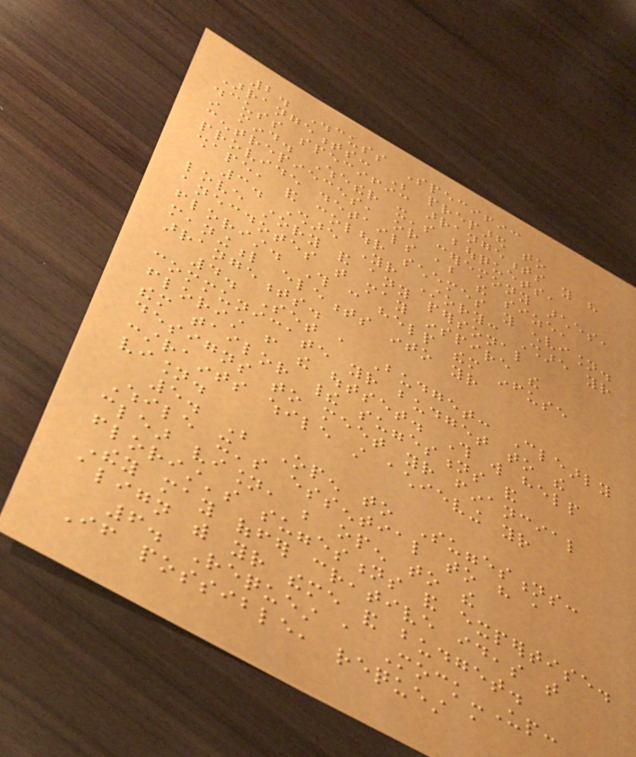2. Discuss Specific
Arrangements: Be prepared to
discuss specific arrangements you have
in mind. Whether it's bouquets,
centrepieces, or ceremony arches,
provide details about the size,
shape, and colour schemes you envision.
3. Share Your Story: Share your
love story and any personal
anecdotes that may inspire the
florist. This can help them infuse
meaningful elements into your
arrangements.
4. Set a Budget: Clearly
communicate your budget to the
florist from the outset. This will help
them tailor their suggestions and
designs to meet your financial
constraints while still achieving your
vision.
5. Be Open to Suggestions:
While it's essential to have a
clear vision, be open to the
florist's suggestions and expertise.
They may offer creative ideas that
align with your theme and budget.
6. Request a Mock-Up:
If possible, request a
